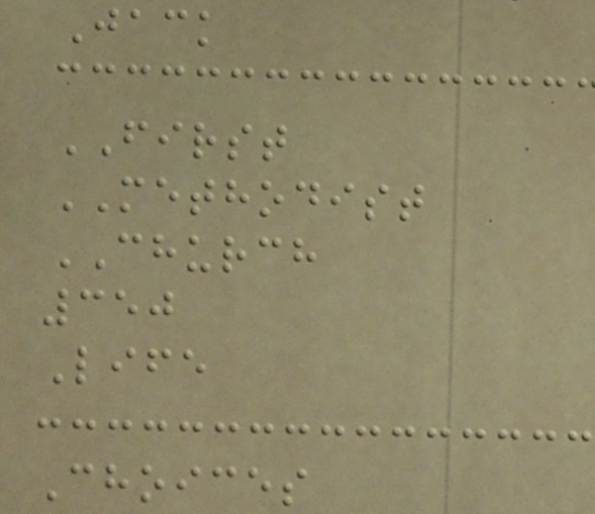Jack
FIRST
METHODIST
CHURCH
350
Life
Choices
